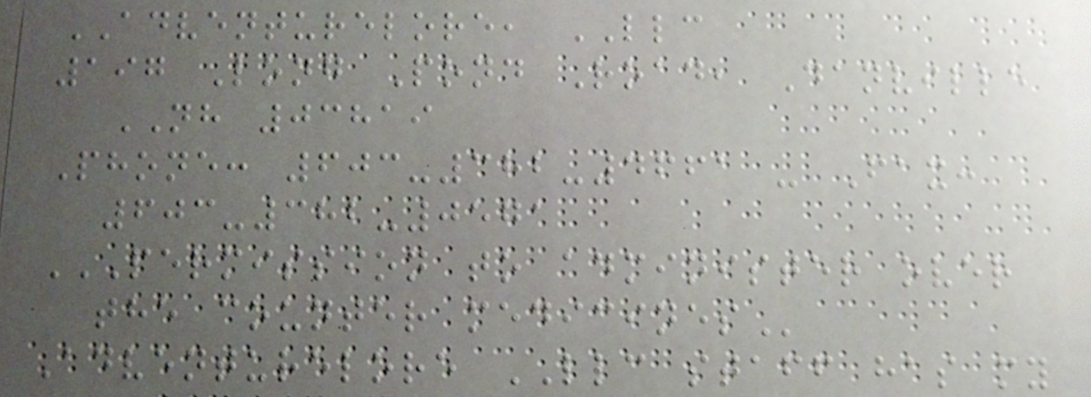ADVENTURELORE, LLC
197 Long Pond Road, Danville
NH 03819
Phone: 603-382-4661 - Fax:
603-382-0571
PERMISSION TO ADMINISTER OVER
THE COUNTER MEDICINES
Adventurelore LLC staff has my
